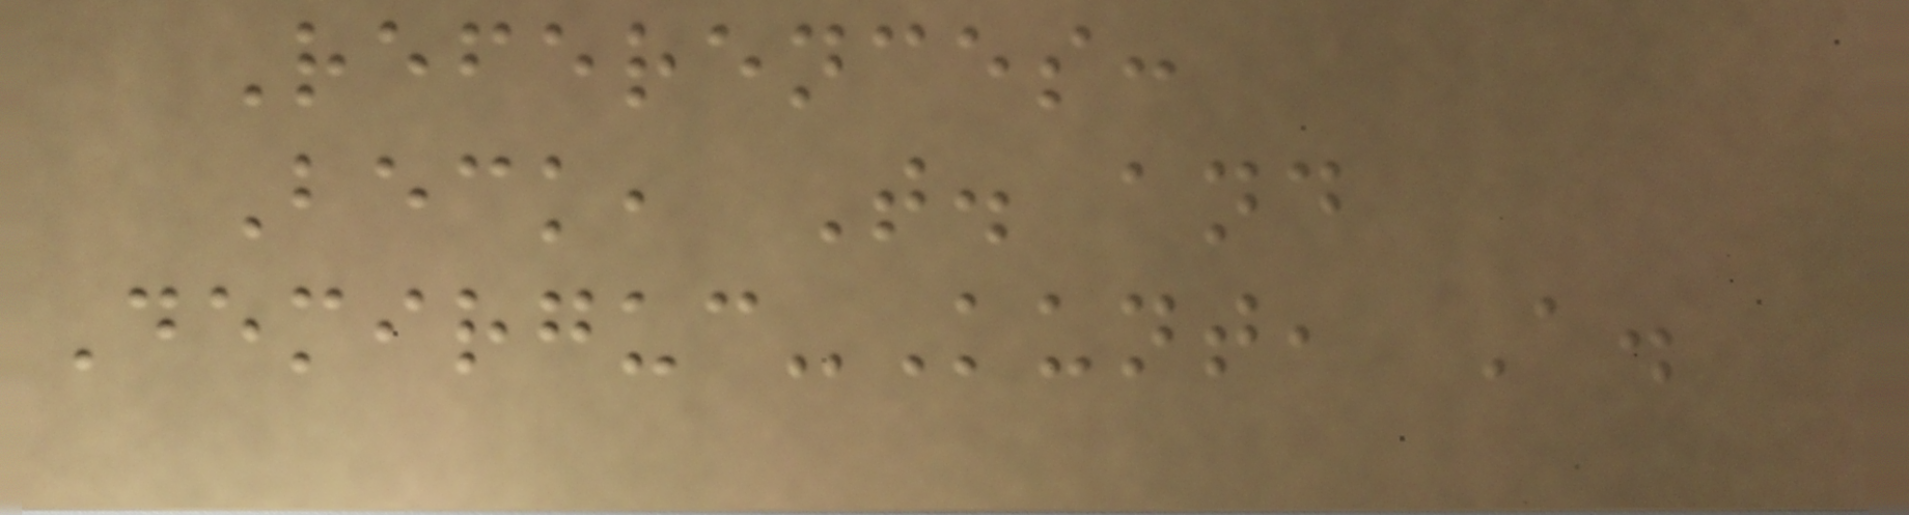References:
Beck, T. and
Demirguc-Kunt, A.
